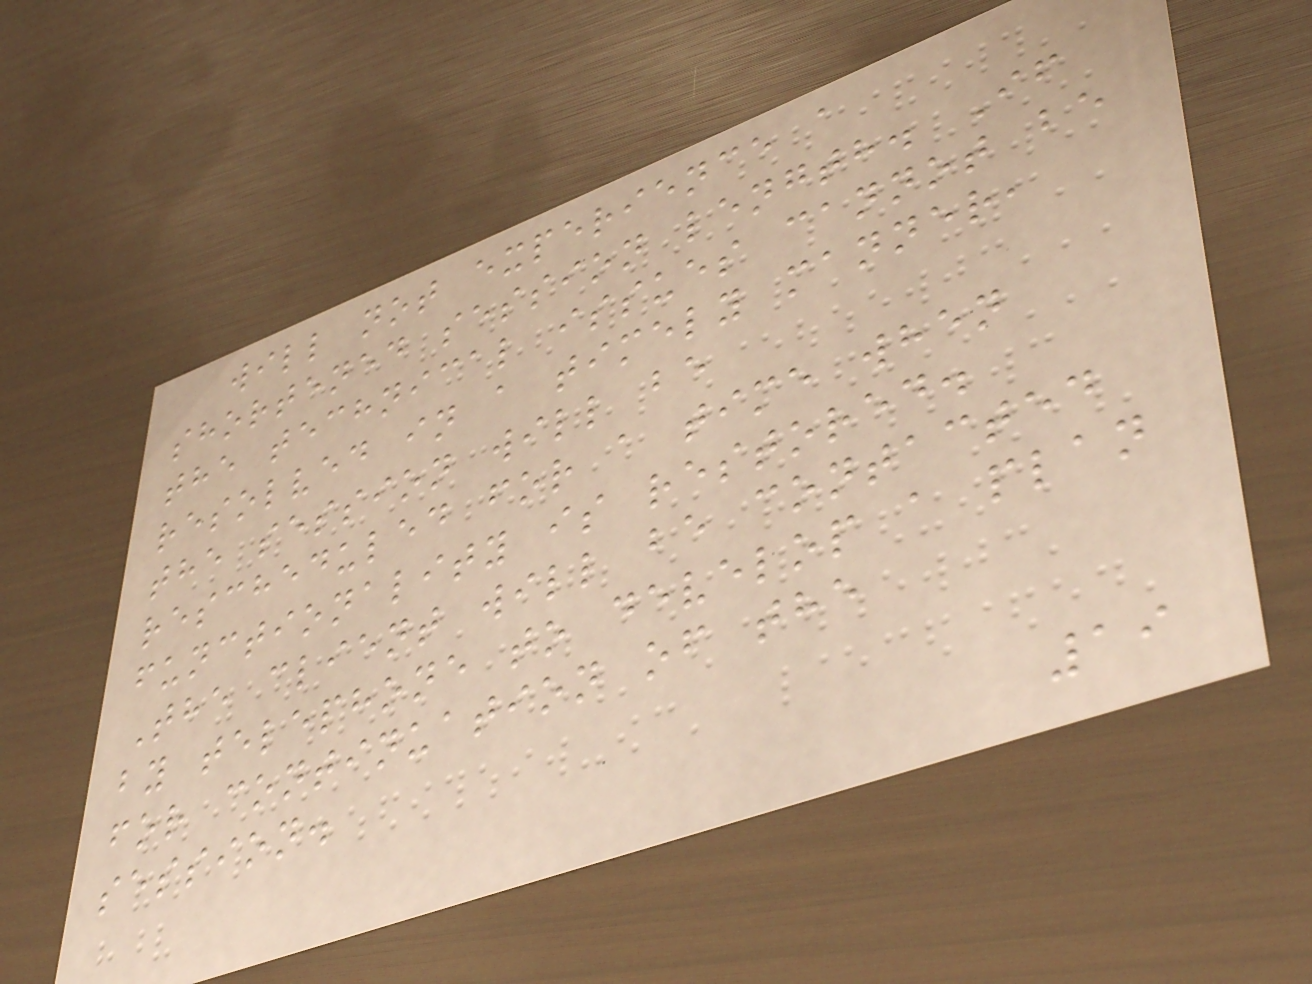will not experience a
shortened session length. If
the technical issues cannot be
resolved in a timely manner,
the session will be
rescheduled for a time when
functionality is restored.
The client will be contacted
by telephone to develop a plan
for continuation of the
session.
19
